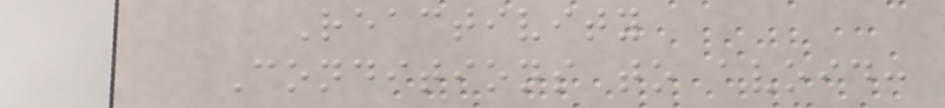Reactivity
Conditions to avoid:
